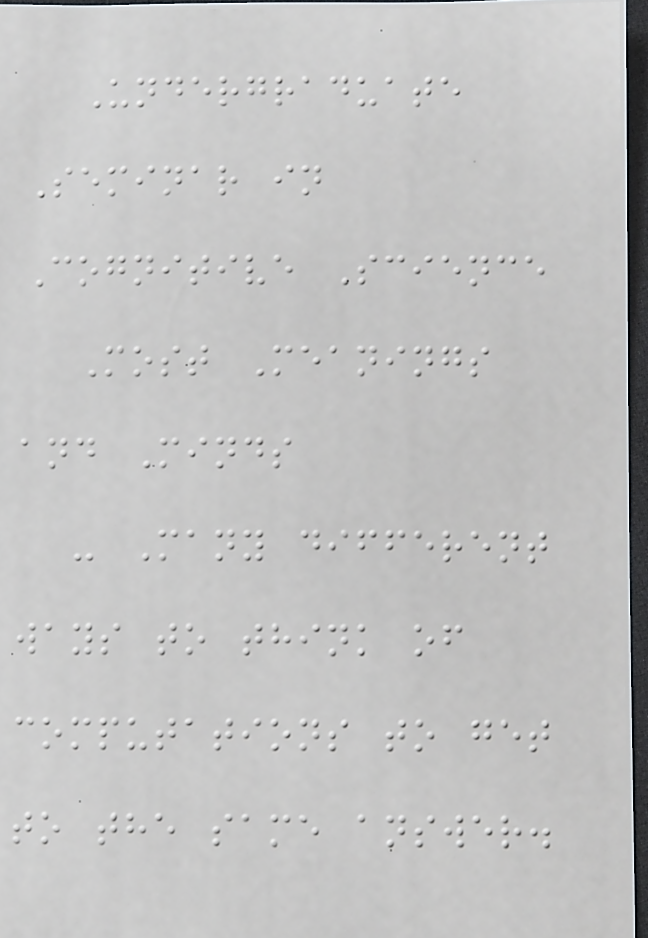Undergraduate
Seminar in
Cognitive Science
Most Meanings
and Minds
- Many different
ways to think of
computations to get
to the same answer.
